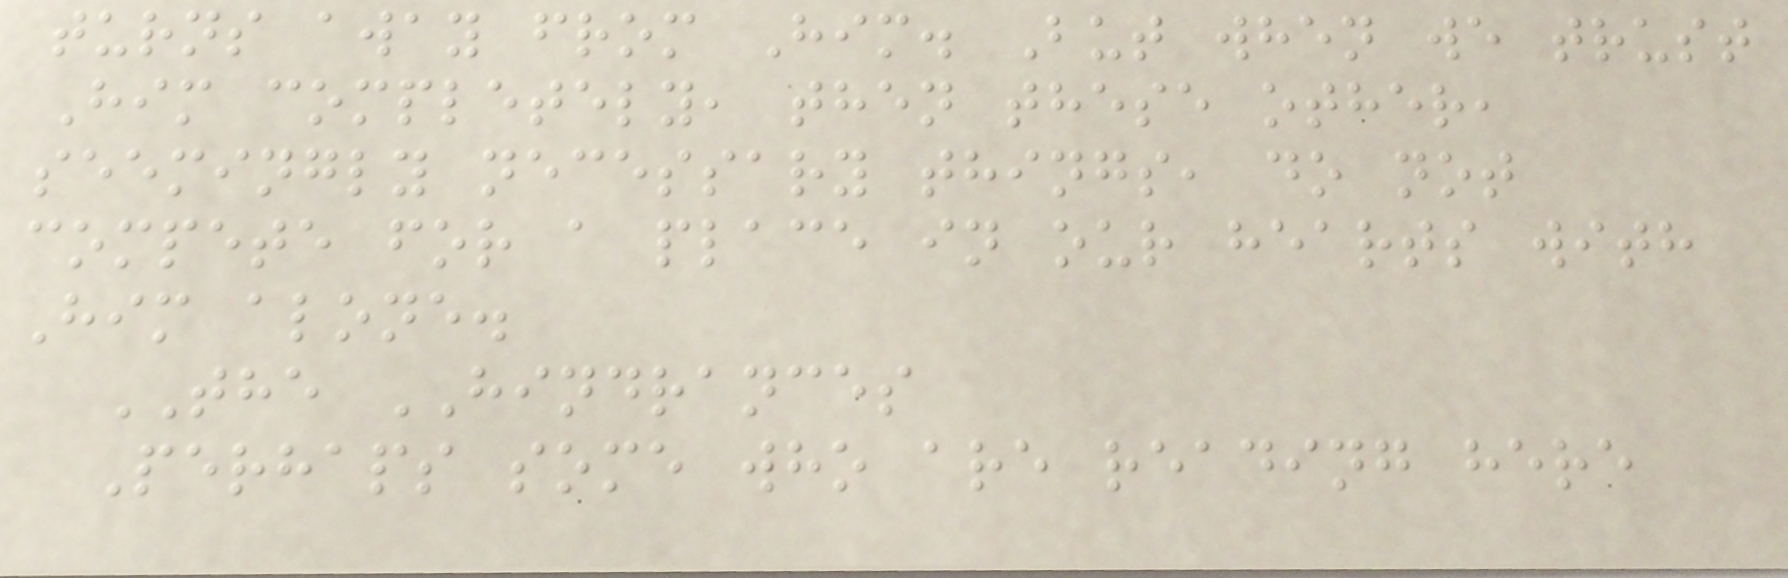turns away from Him. But when we trust
Him completely, then these other,
seemingly necessary things, do not
compete for a place in our hearts with
Him alone.
THE HINDRANCES
Perhaps some who are reading here
